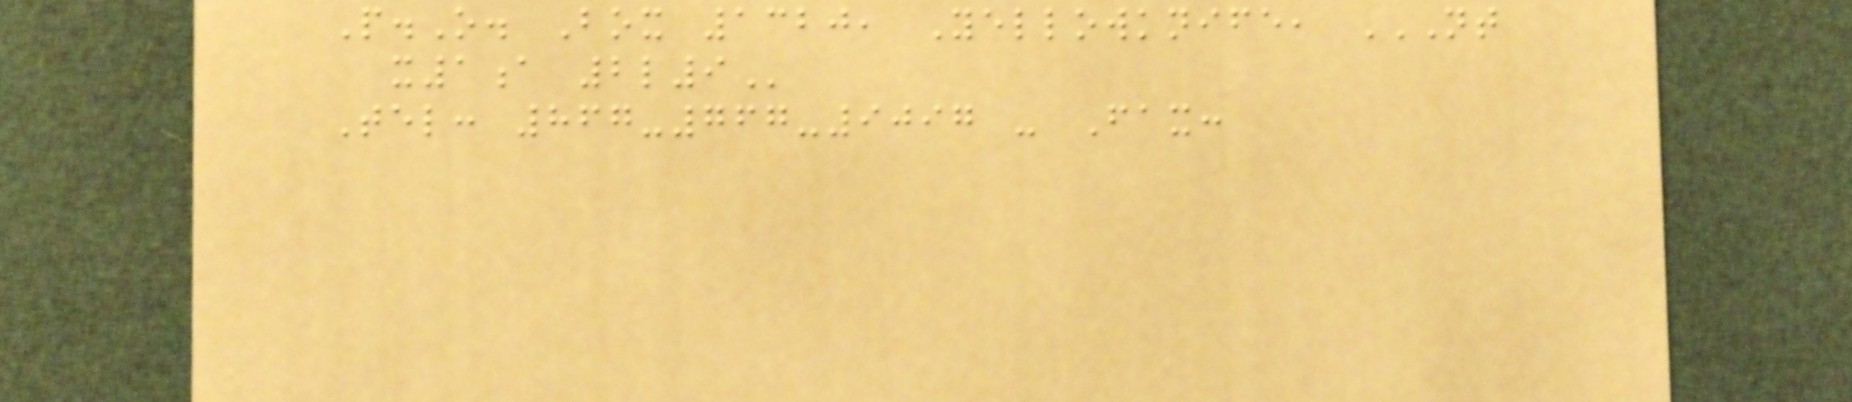P.O. Box 1320, Yellowknife, NT
X1A 2L9
Tel: 867-767-9097 - Fax:
